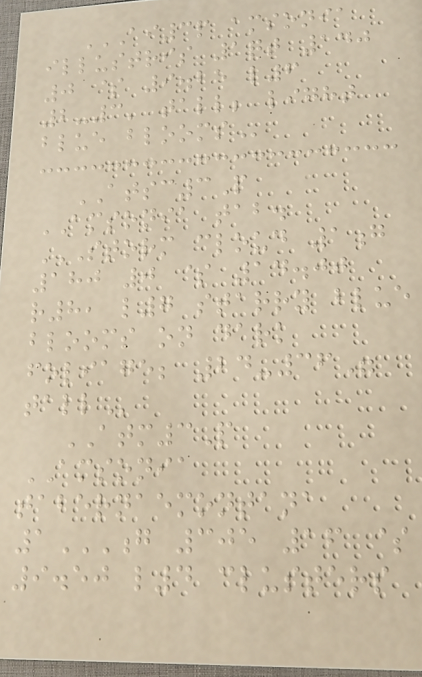AI3P AMSONIA
ILLUSTRIS 1QT 140
0 $ 9.25 L6
2-3' TALL; LIGHT
BLUE BLOOMS
ATSC3P
AMSONIA tab.
STORM CLOUD 1G
180 0 $ 14.00
R8, L7 STARRY BLUE
BLOOMS ON DARK
FOLIAGE; 24-36"
TALL
ATM3P
AMSONIA
tabernaemontana
1G 305 16 $
9.50 L4 CLUSTERS
